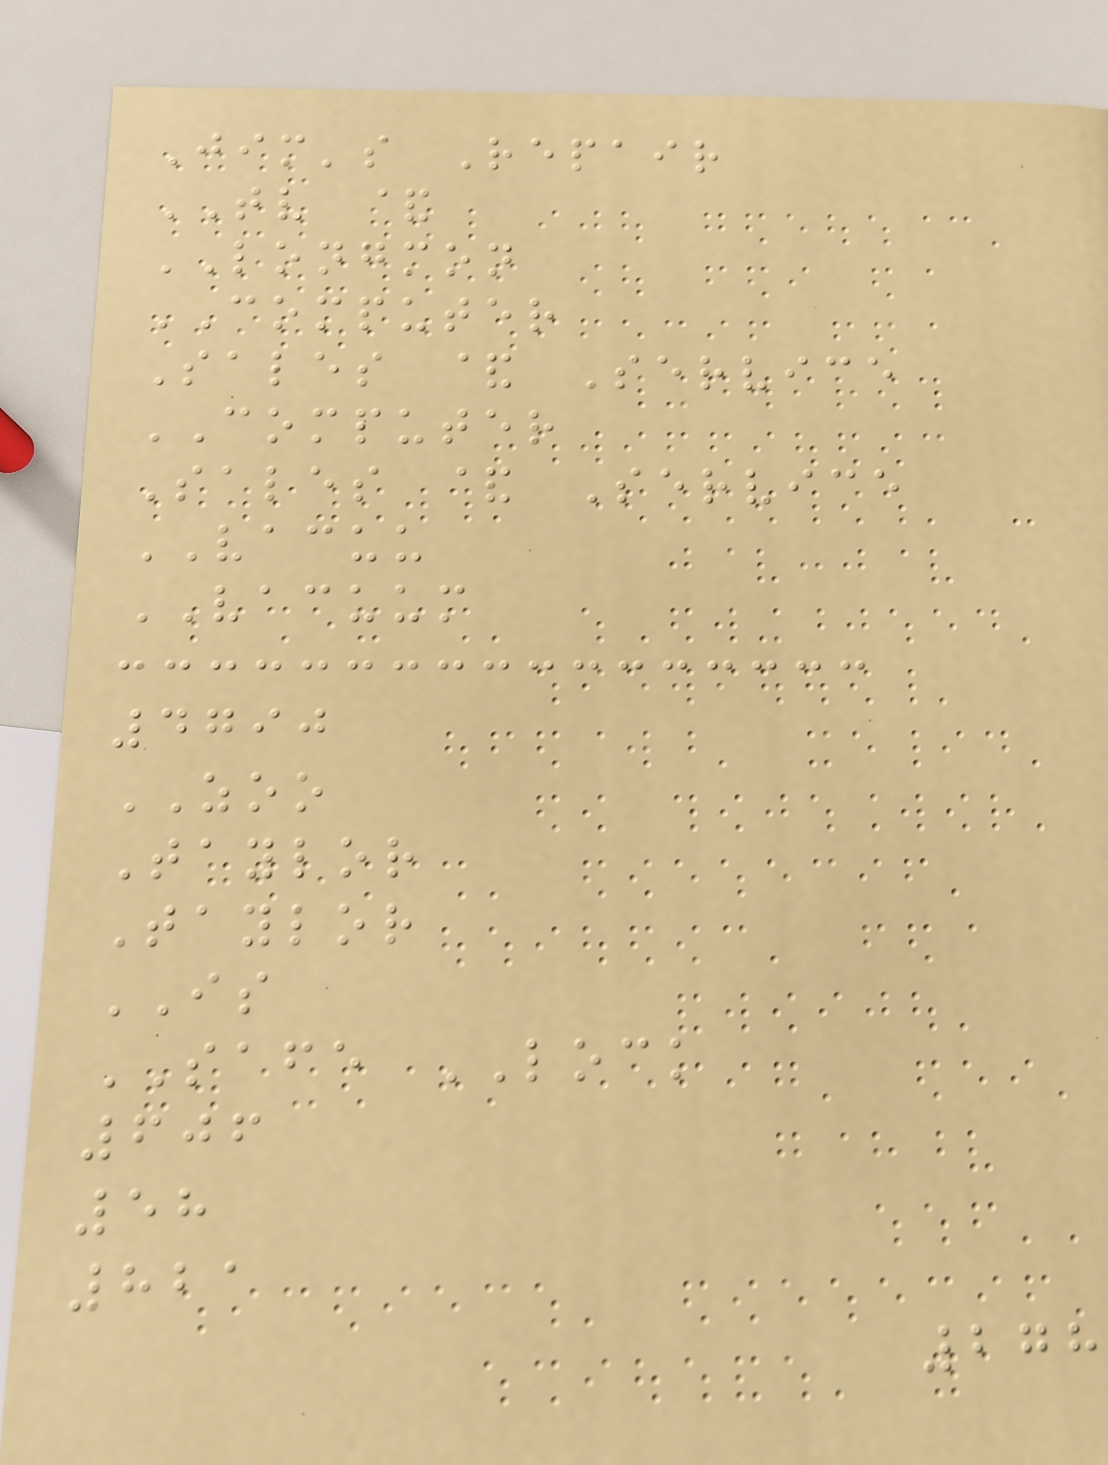Jim's Repair
TV &
LONGMON
COMPUTER
Sales & Service
COMPUTER
Sales & Service
VACUU
VACUUM
4790
ZOO
Taylor
Taylor
IS
SAFE LOCK
606
58
821
278
